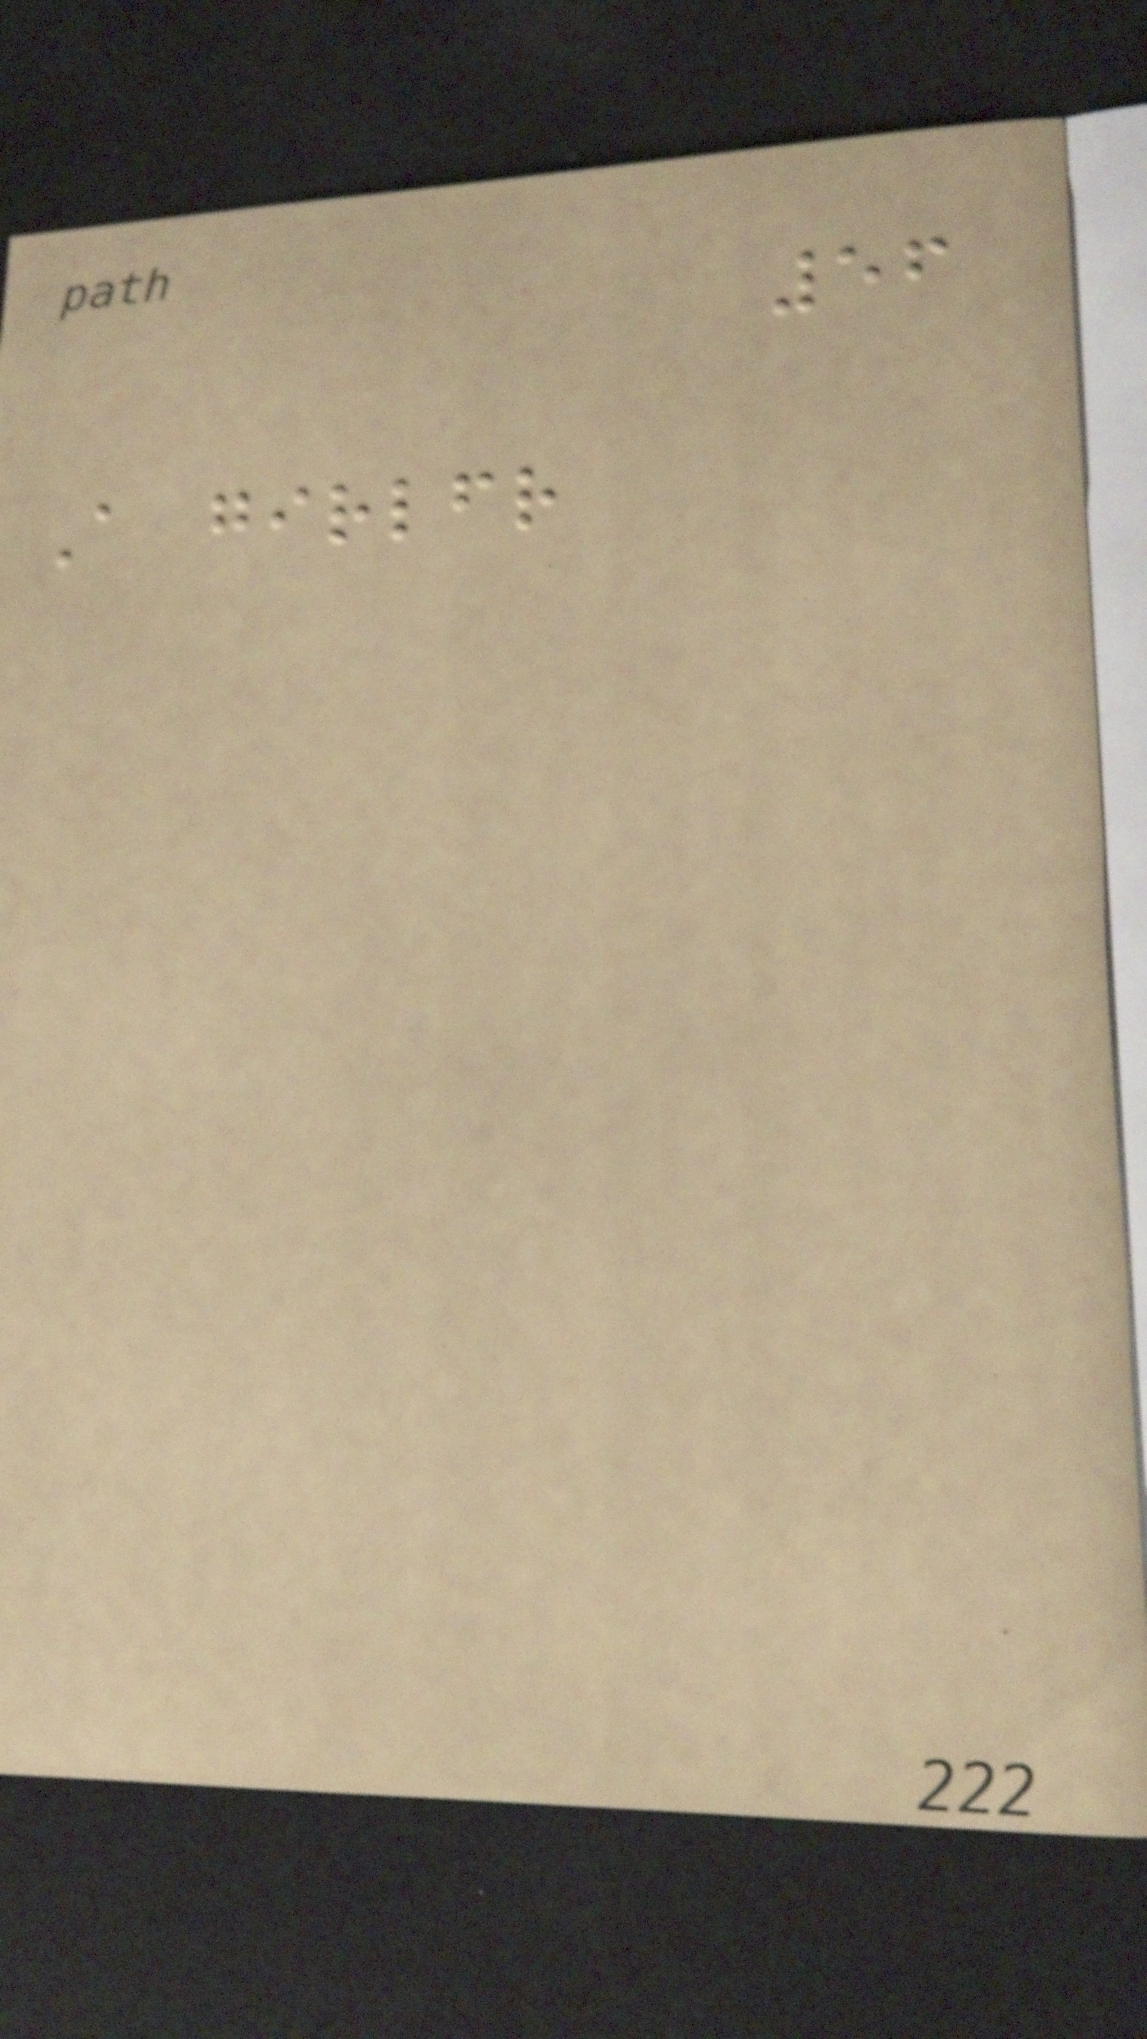56
A girlfriend
